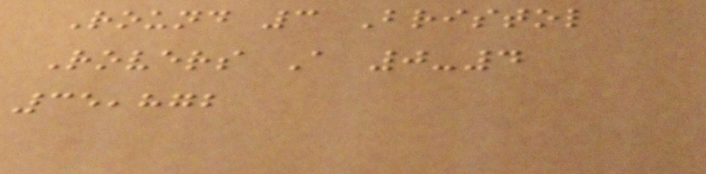Round 3 Bristol
Rovers A 0-4
35,872
